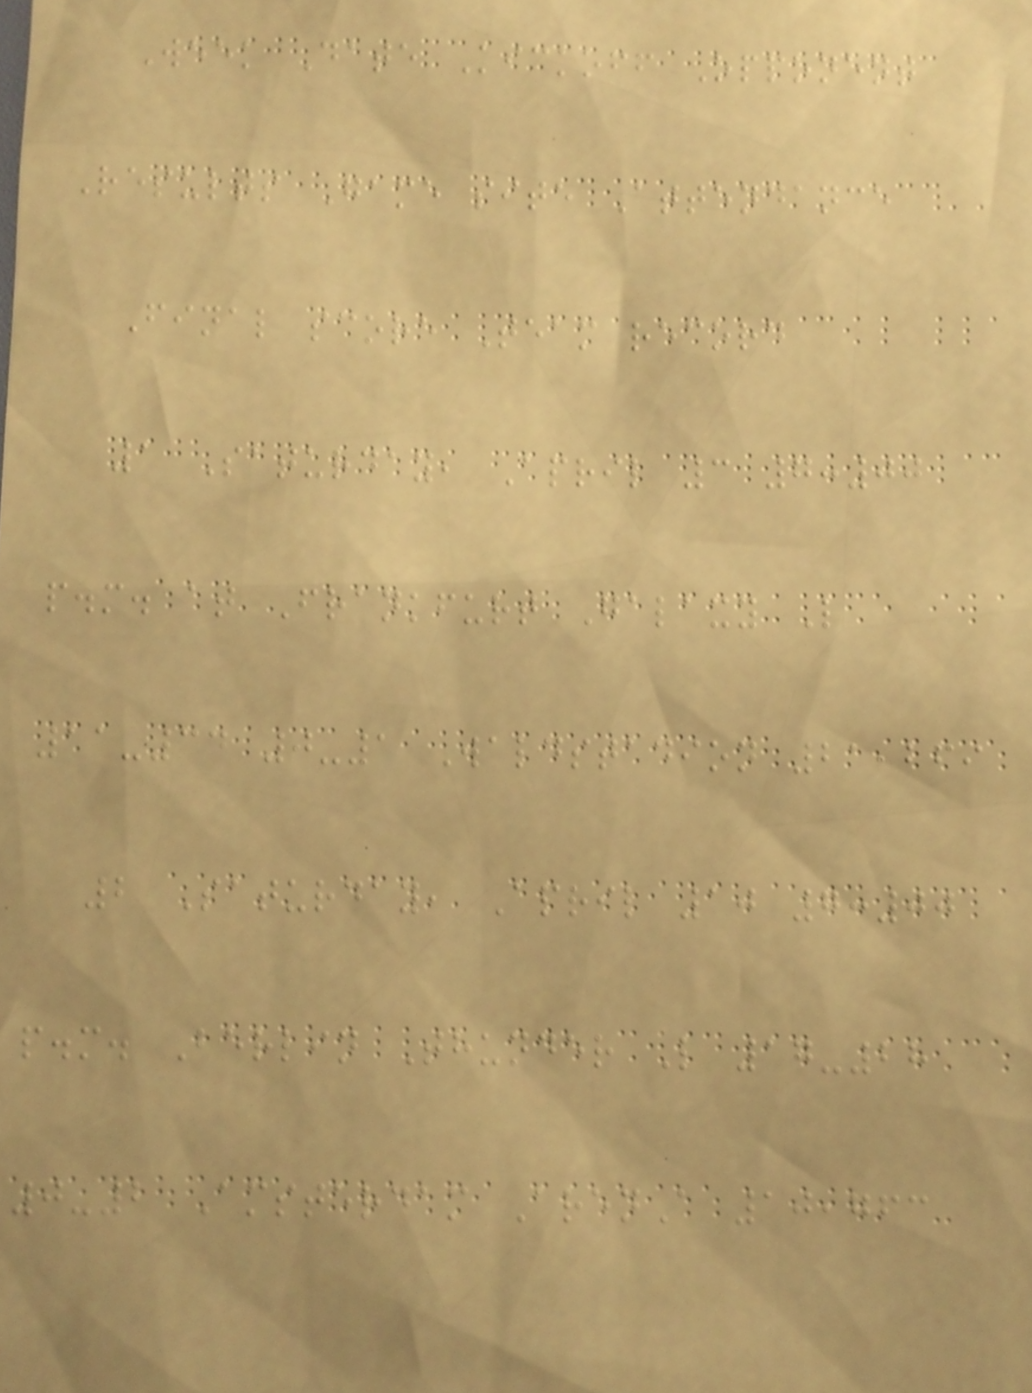Week Date Kickoff Opponent
Results Game site Attendance
Final score Team record
1 Saturday, April 3 7:00
p.m. at Frankfurt Galaxy L
11-34 0-1 Waldstadion 21,269
2 Saturday, April 10 7:00
p.m. Berlin Thunder L 17-28
0-2 Amsterdam ArenA 10,763
